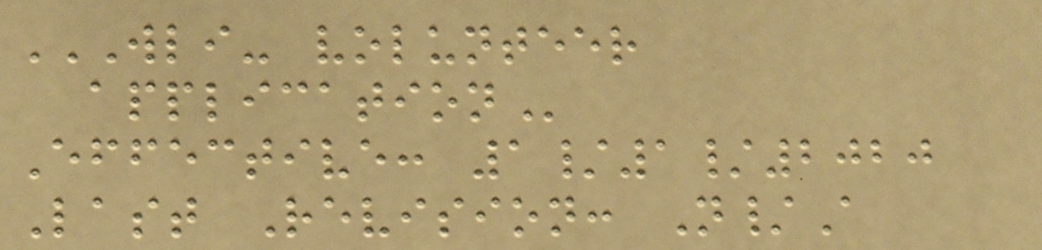WLI- VOLUNTEER
APPLICATION
Effective: 1/1/2020
Last Revision: N/A
